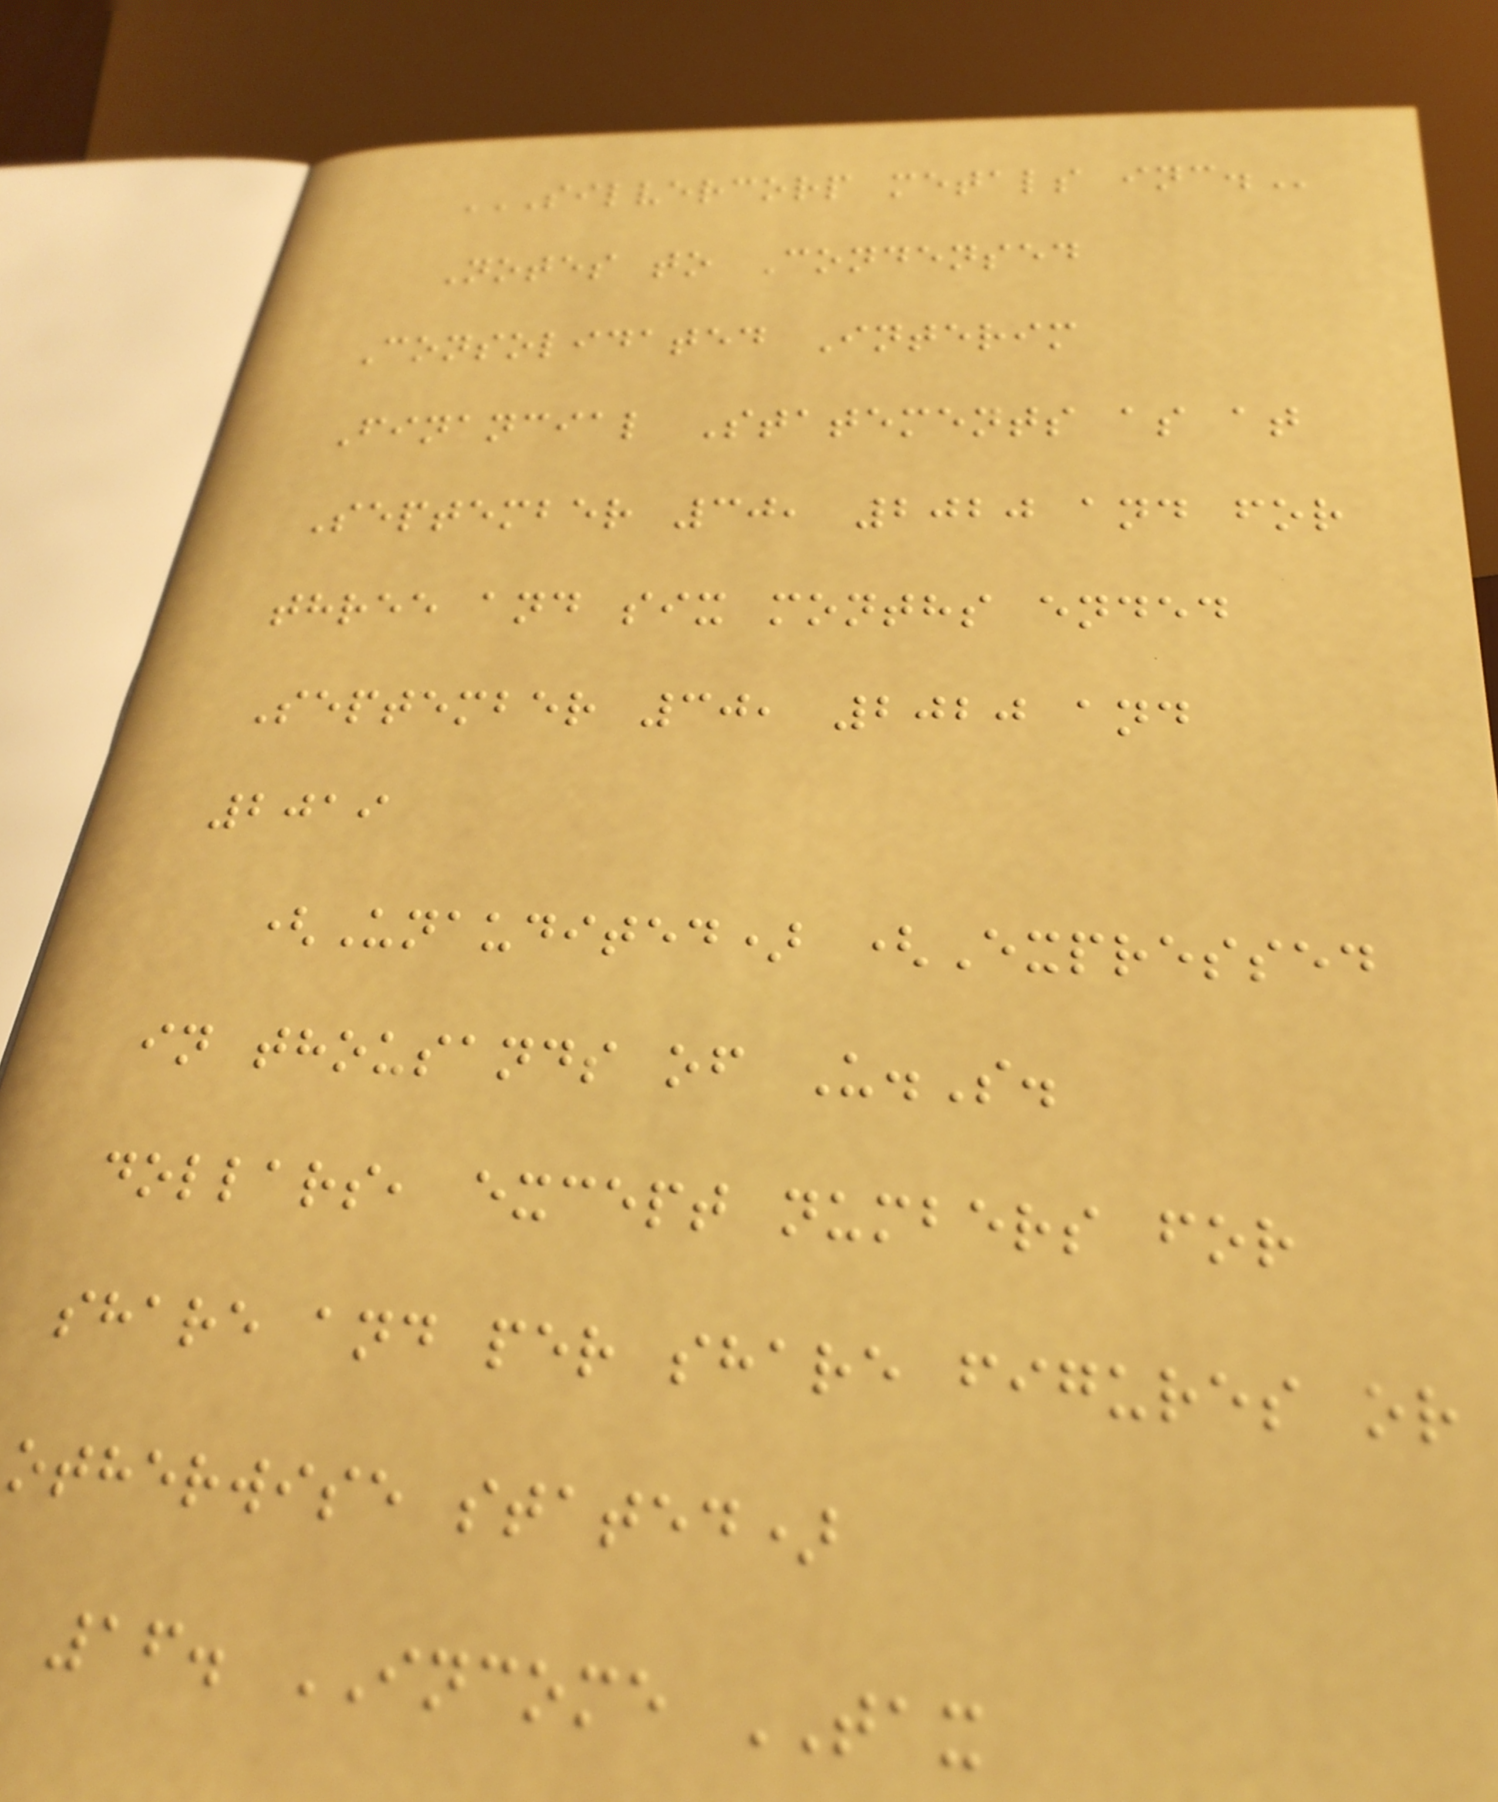SILVERCORP METALS INC.
Notes to Condensed
Consolidated Interim
Financial Statements as at
September 30, 2020 and for
three and six months ended
September 30, 2020 and
2019
(Unaudited) (Expressed
in thousands of U.S.
dollars, except numbers for
share and per share figures or
otherwise stated)
16. INCOME TAX
